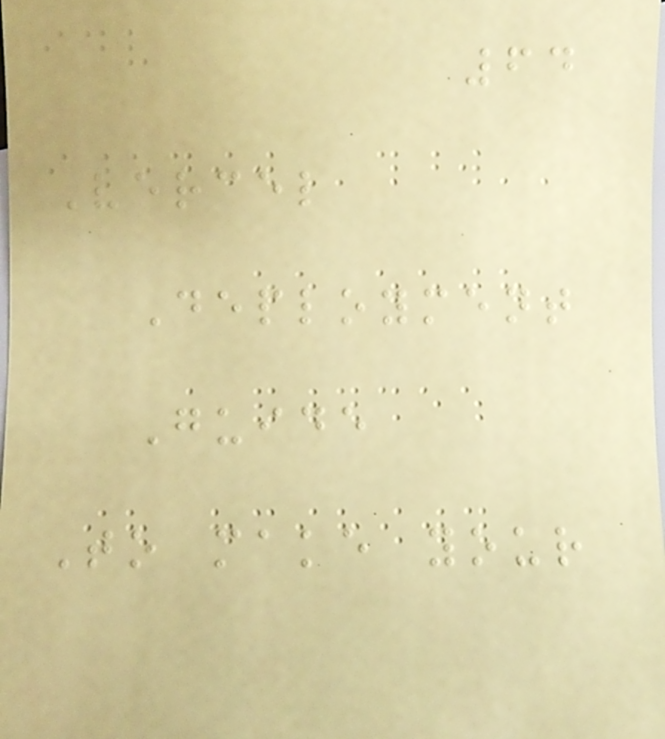64
Vercel
Deployment
Guide
To make your
